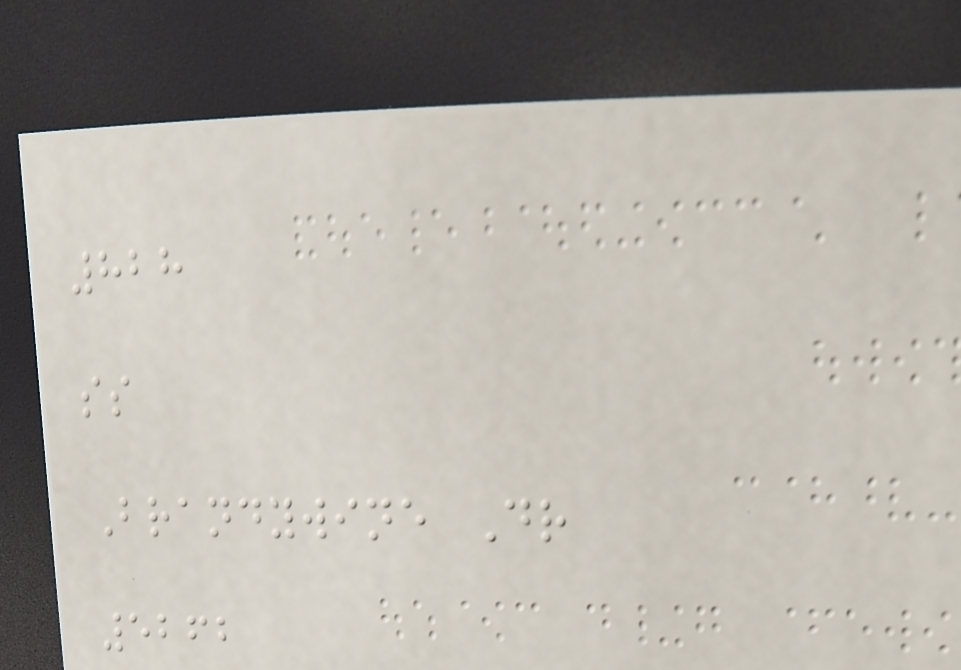828
ss
Brandywine Dr
5262
